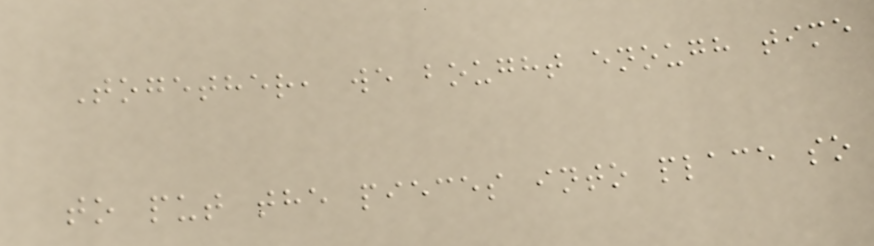Together, we bought enough time
to put the pieces into place so
